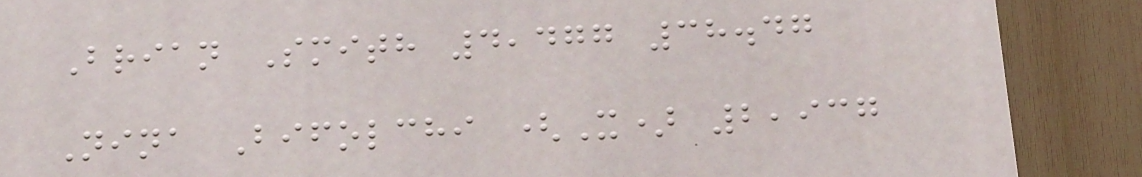Brian Smith 4,477 38.47
Nina Bifolchi (X) 2,937
